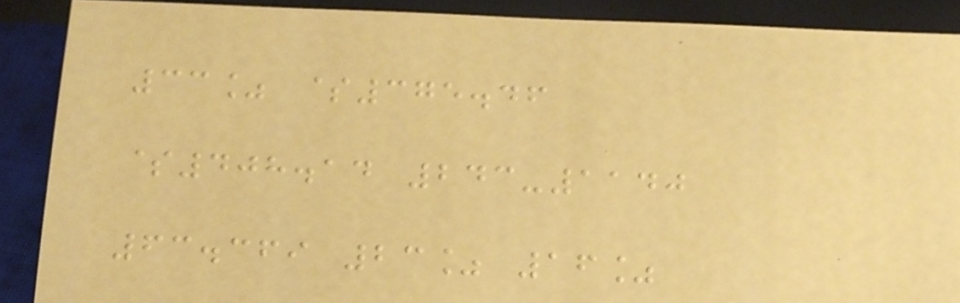33% $375.46
$408.14 243-1140
63.369 23% 16%
